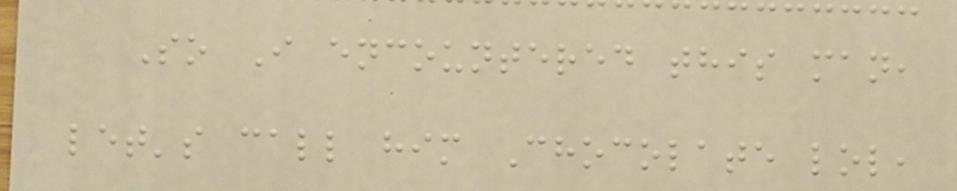So I encountered this man,
let's call him Chocolate lol,
